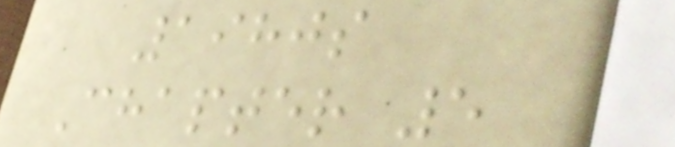1980s
Chapter 5
